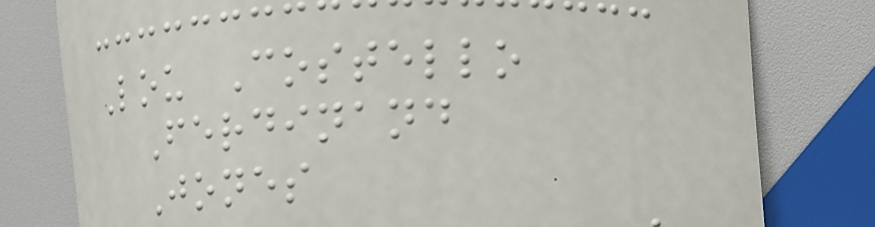Lou Costello
Ferdinand
Jones
